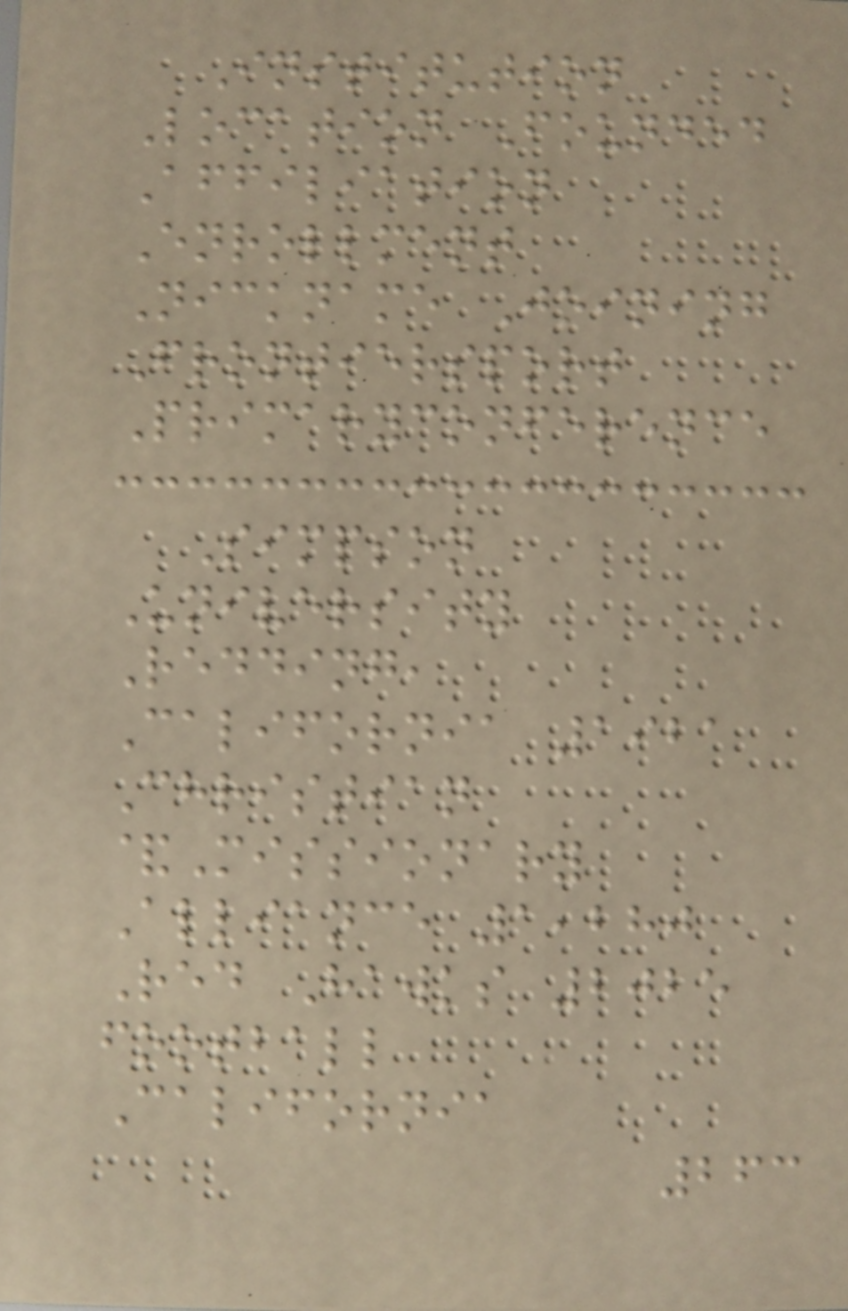Institution
Location Founded
Affiliation
Enrollment
Nickname Joining
Frontiersport
Primaryconference
Simpson
University
Redding,
California 1921
Christian
&Missionary
Alliance 1,280
Red Hawks 2025
football
California
263
